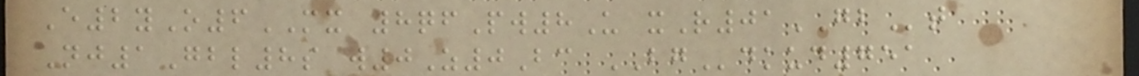E2yO6MX 8qfPw8U xR01GBt
Nj1Gbl8s w0Z0Bc BGdkud751
